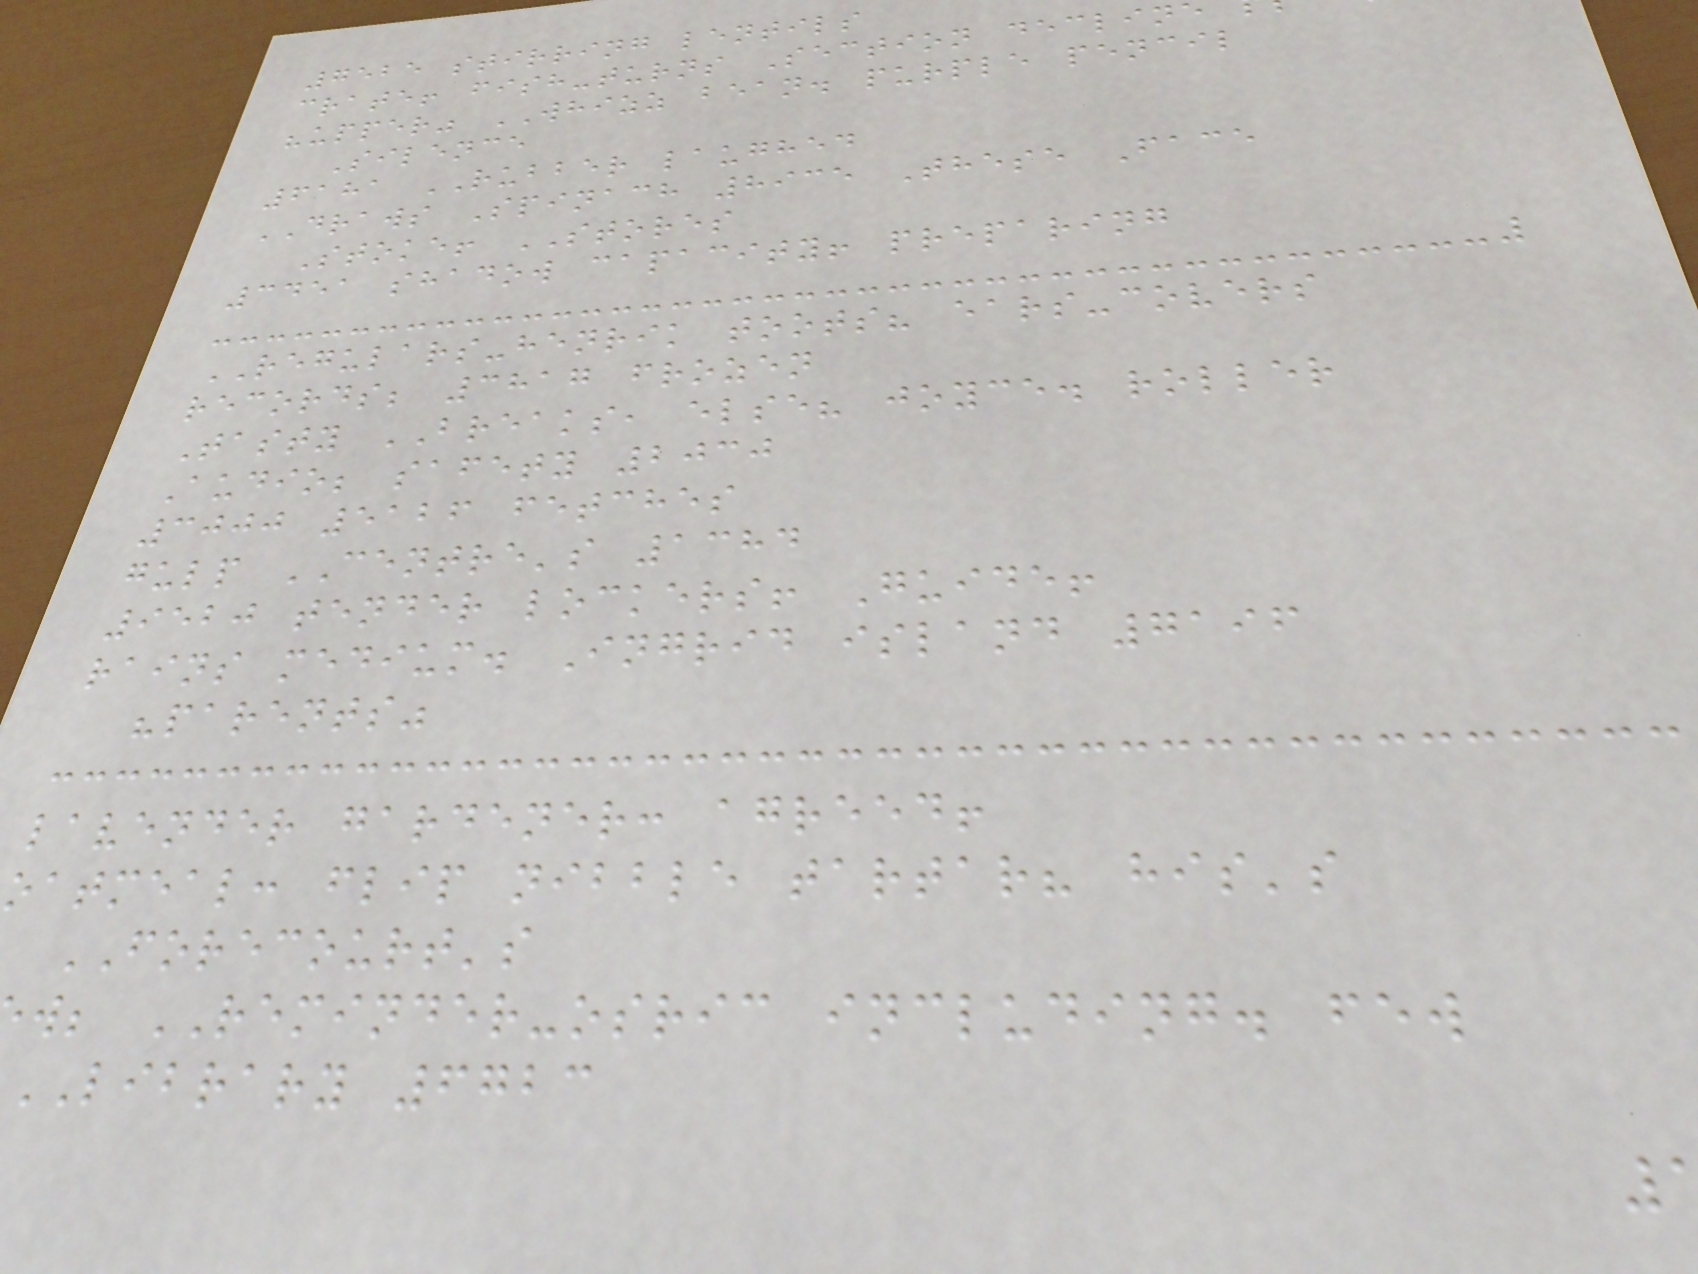7525 stirring lentils
crate! fish-turns Section declin
"upper" WHIZZ bean. purple pencil
Silence
6181 RUBBER laughed
DRAWS Spinach 8935 These Face
Stoke! STORES
3451 shadow capacity! preparing
REGULARS-henrik toots? ears-covers
records; 3817 frozen
Tasty BREAKS, else? joyce. roller
Audio; safety 2030
3000 5126 fetches
gulp CENTRE's 1384
9520 tender lockers! Guide!
rains medium. Ingrid island 7196
"parents"
lavender gardener: agreed!
oatmeal: flip nibble tartar? his's
FORECOURT's
w; REMINDER-osric including. few
LIBRARY 6723
